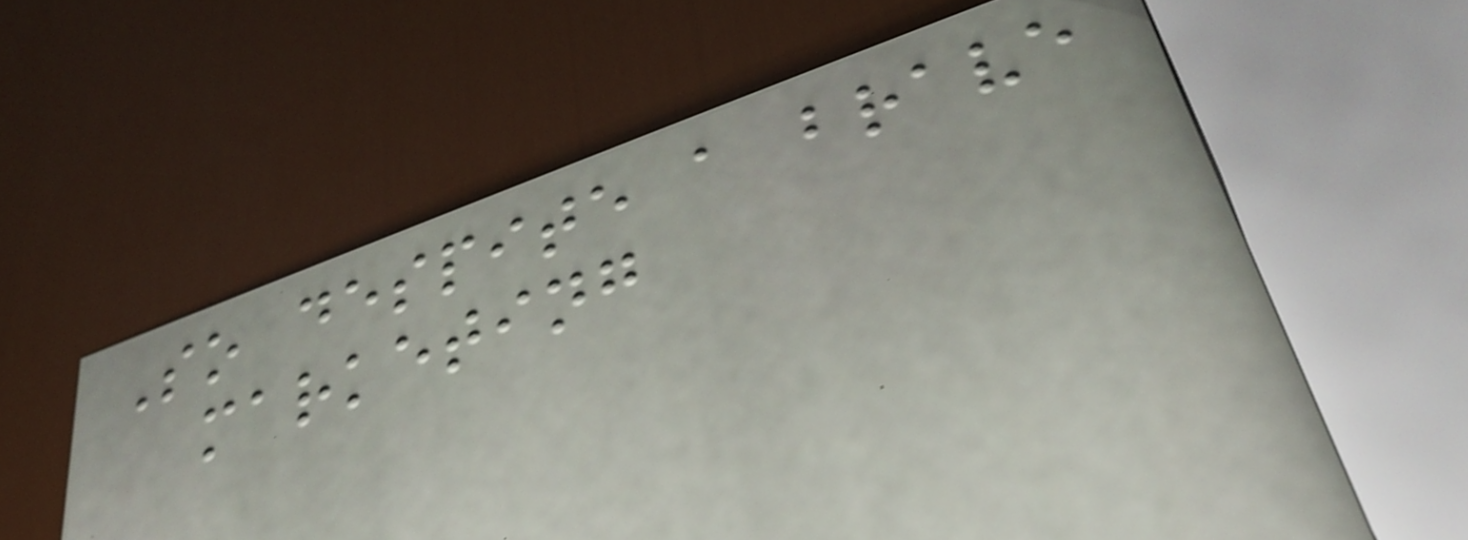So despite a brave
marketing
